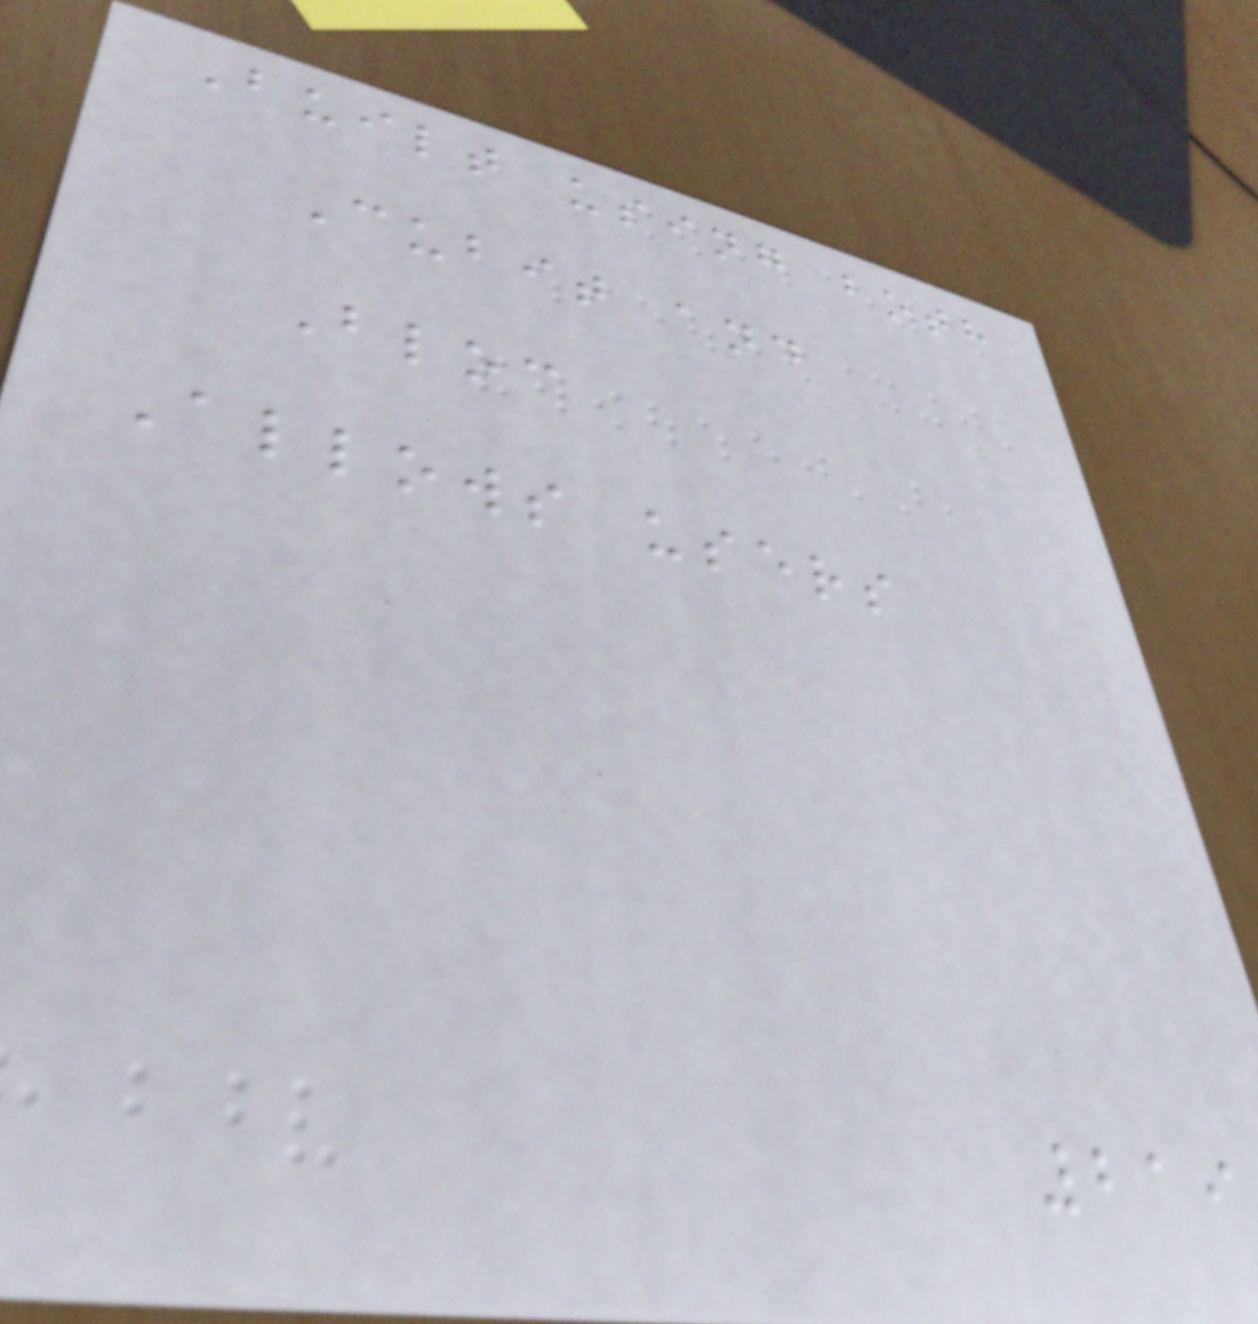Built using both
Cubit and
Bloc
Allows users
219
